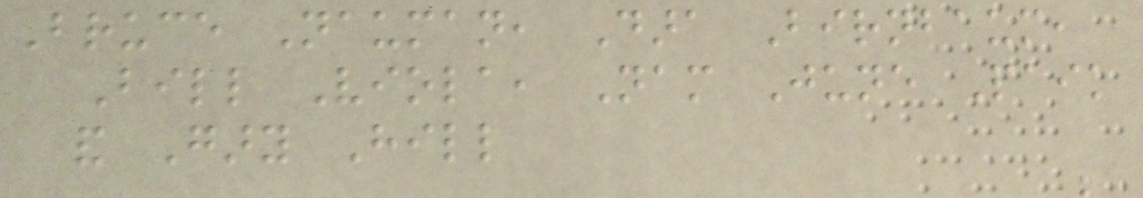Bruce Nauman, Dara Birnbaum,
Bill Viola, Nam June Paik
and Gary Hill
